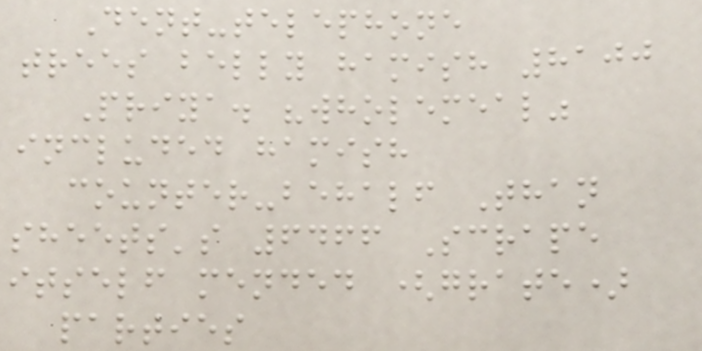Dent-telephone
trees belly hamish 8100
Priya. "wholemeal"
included hamish
counter-behalf Than
sheets's 6466 Scrape
itself mended (grate)
parties
